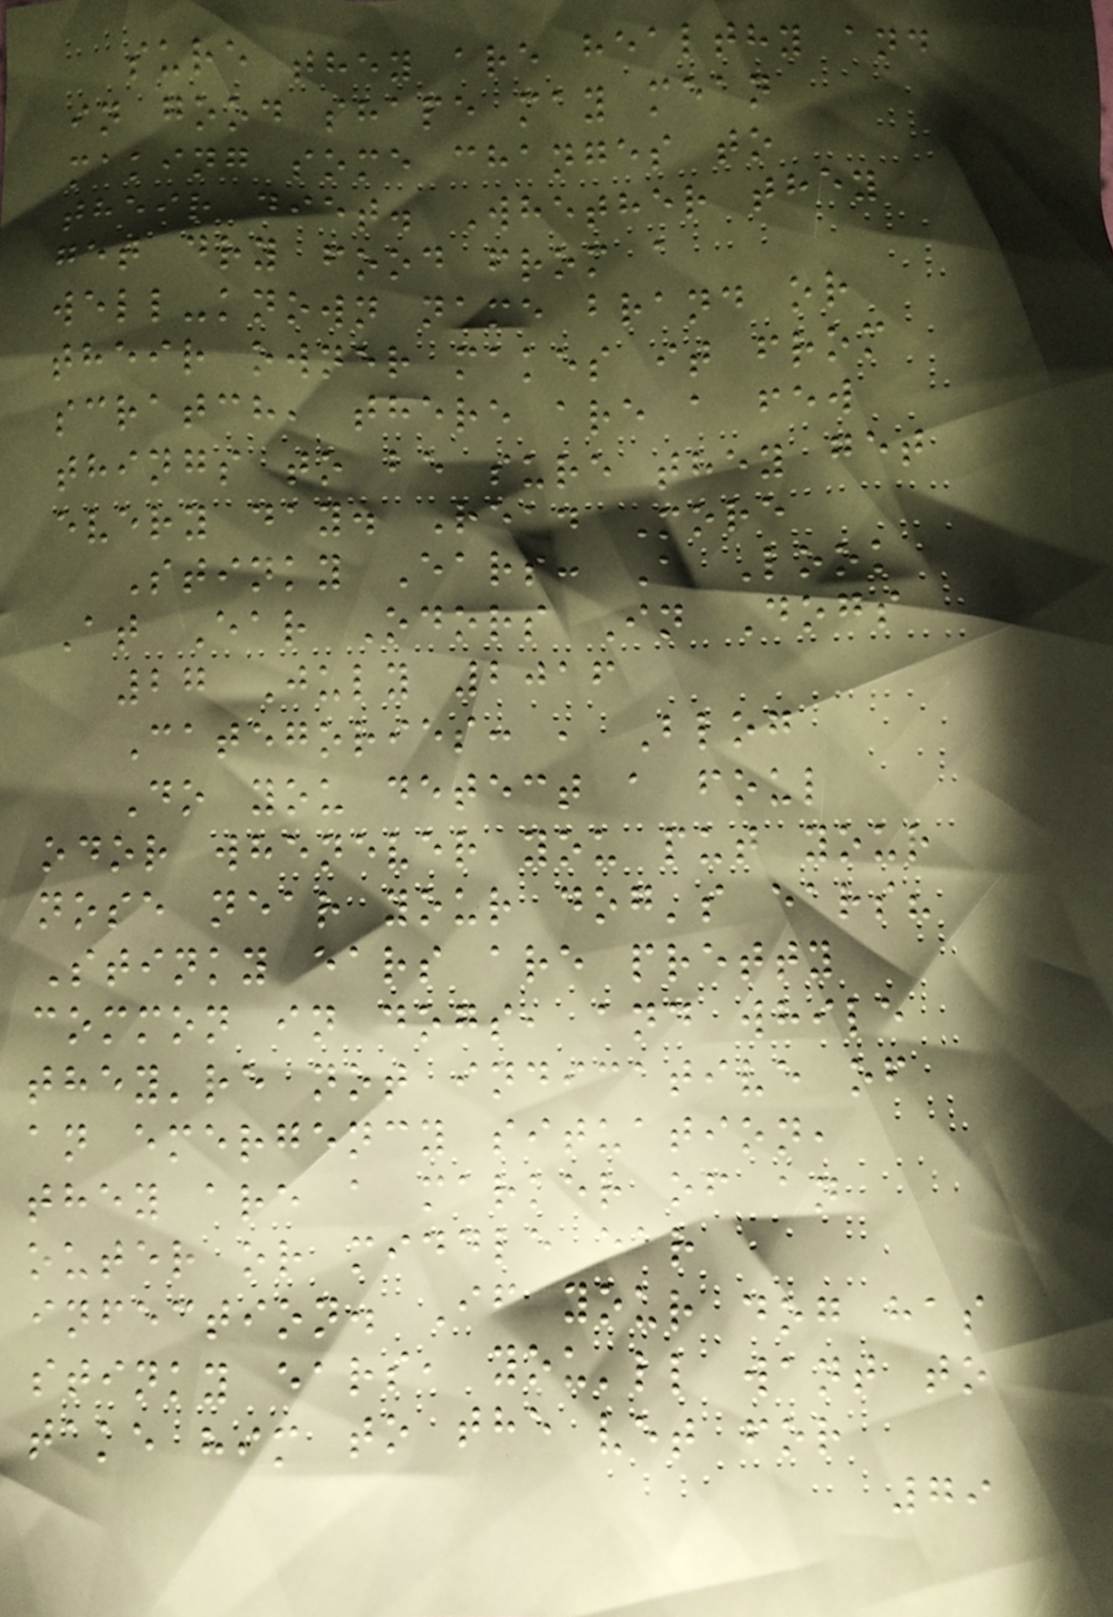sure they are healthy and
in good shape may mean
making some changes to
their diet. Whether they
get dry food from a
well-known name brand or
their owner makes it from
scratch, there are a few
things to be sure they get
every day. Read More
Stinky Ears: A Look
At Ear Odors In Dogs
27 July 2016
Categories: , Blog
Do you detect a foul
odor whenever you put your
nose near your dog's ears?
Stinky ears are pretty
common in dogs, and while
they're not indicative of
an emergency situation,
they are a marker of an
outer or middle ear
infection. If your dog has
stinky ears, you'll want to
take him to the vet for
79
